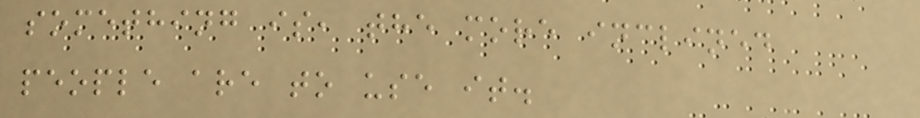something is, the more inclined
people are to use it.
